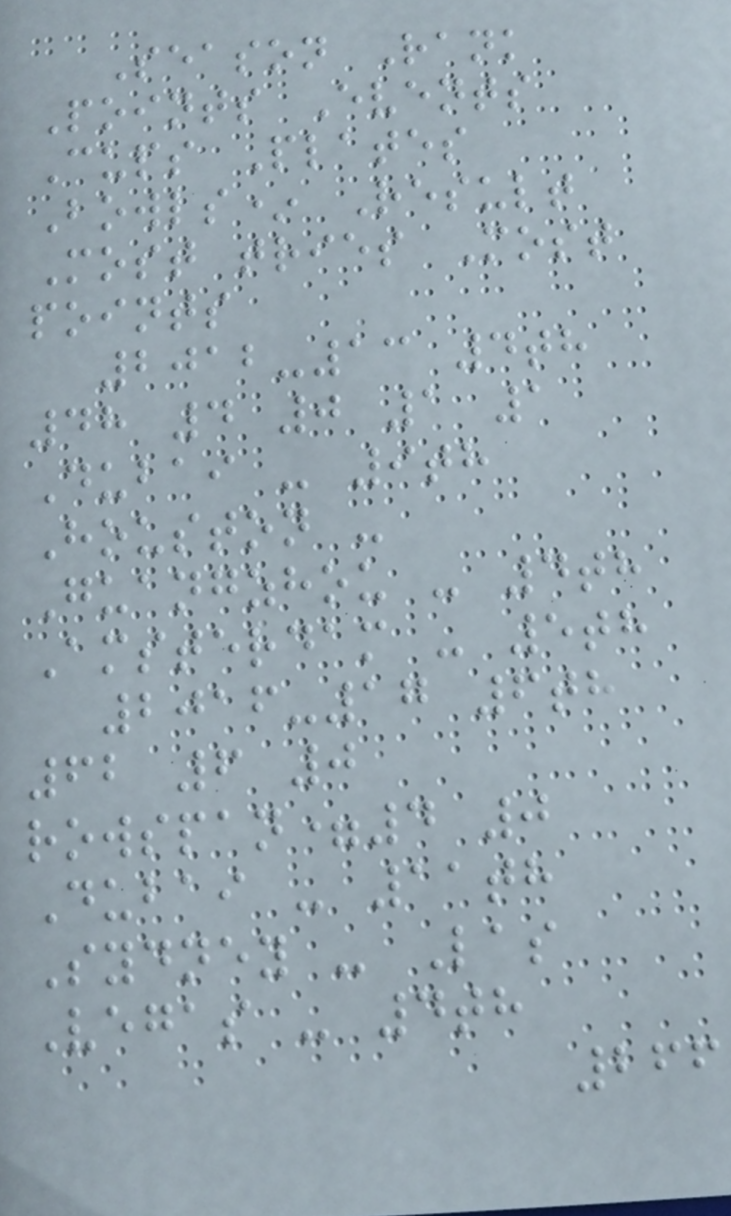Season Rank
Points Events
Cups Plates
Bowls* Result
Most tries Most
points
2012-13 4th
48 4 0 1 1
Dubai - 9th
Houston -
Guangzhou - 4th
Amsterdam - 5th
2016-17 6th
62 6 0
rowspan=4 0
Dubai - 11th
Sydney - Las
Vegas - 4th
266
